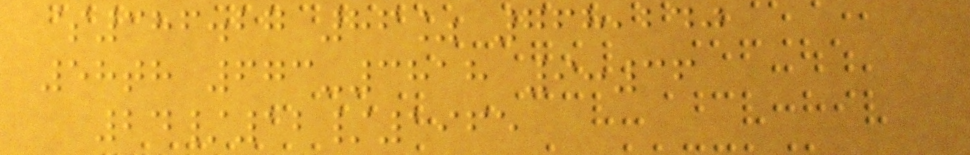$386.27 86% 768,240
58th 673-3818 9:36
24/12/1965
